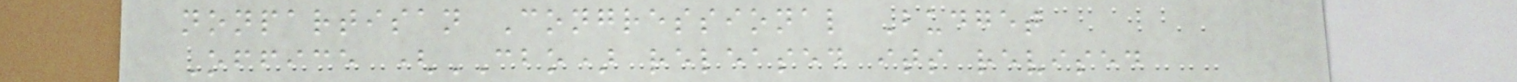nonpartisan Congressional Budget
Office (CBO) released its revised
